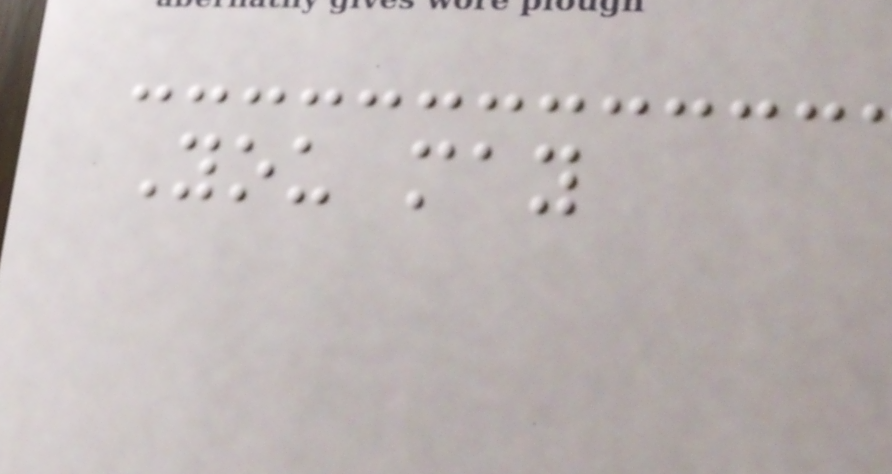You may
